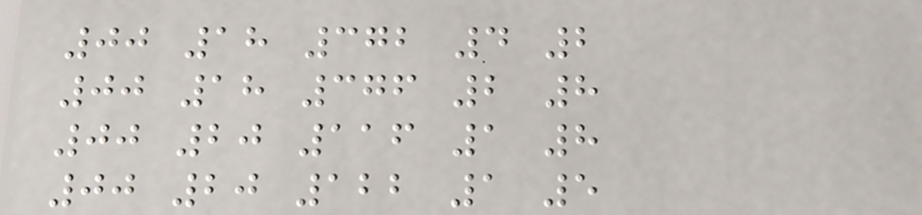00 18 372 4 2
00 18 376 2 8
00 20 116 1 8
00 20 122 1 5
